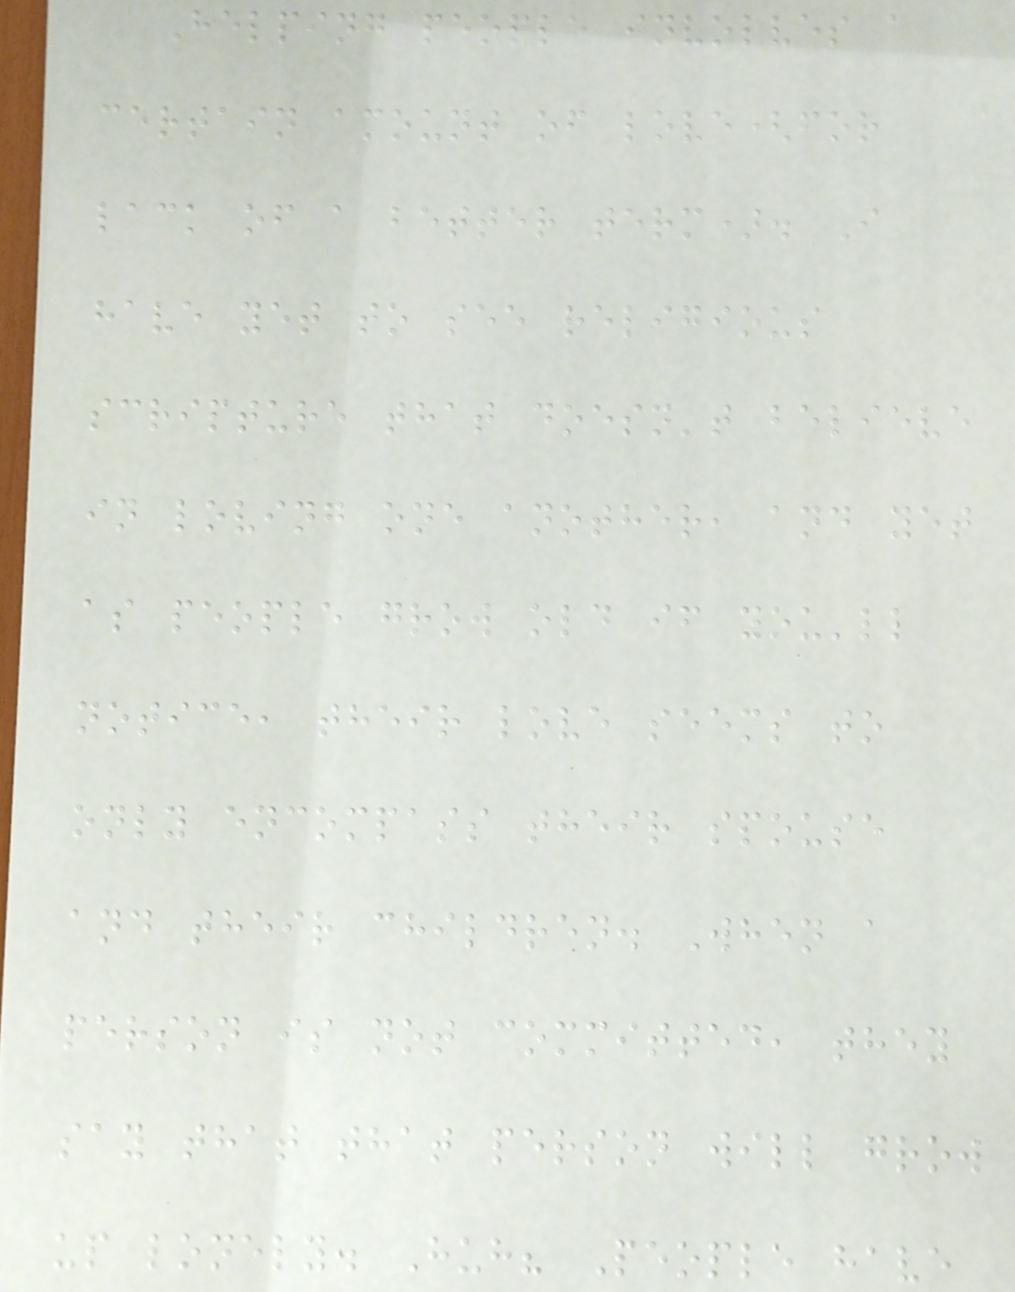Helping people involves a
certain amount of love(for
lack of a better term). I
have yet to see religious
scripture that doesn't believe
in loving one another, and yet
as people grow old if you'll
notice, their love seems to
only encompass their spouse
and their children. When a
person is not committed, they
say that that person will grow
up lonely. Huh? People have
